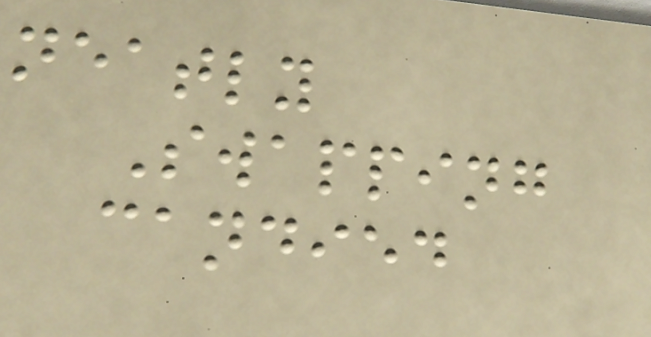neatly
Swapping
candied
